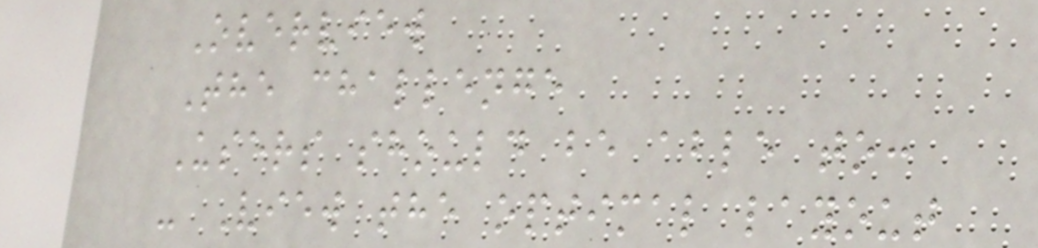Overview
The challenge
Users should be able to:
- View the optimal layout
